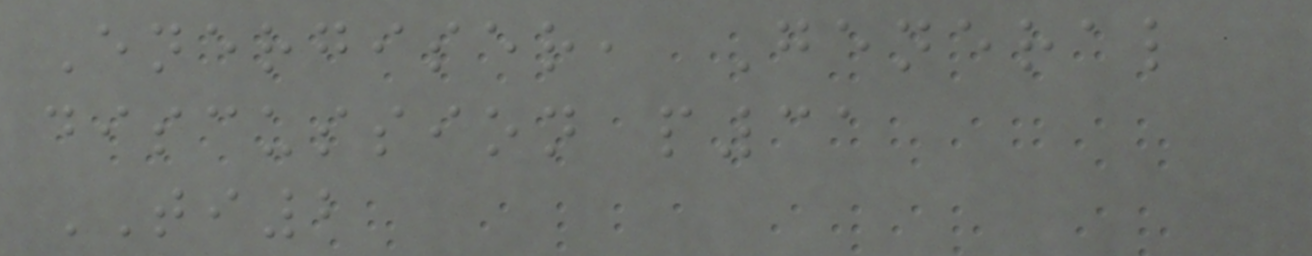Energiser, General
discussion p31
TI2
